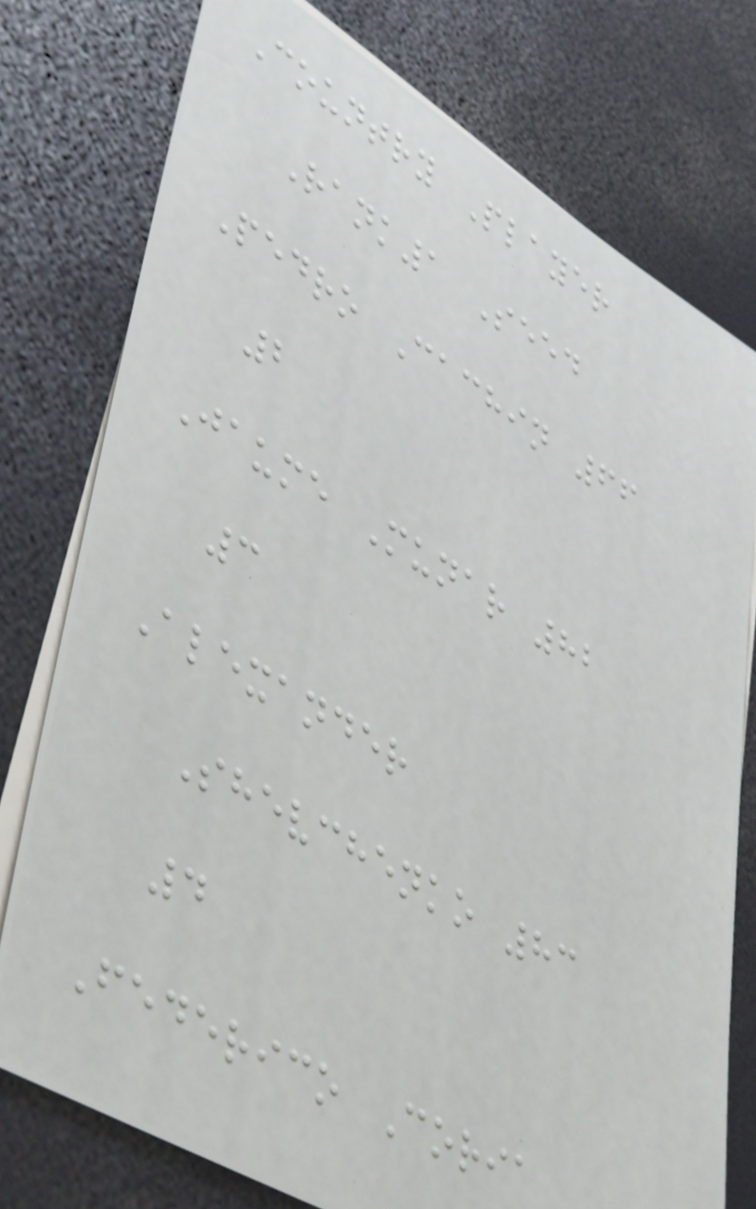Country Player
Rank1 Seed
Pedro Cachin 66
2
Jaume Munar 82
3
Alexander
Shevchenko 83
4
Federico Coria
